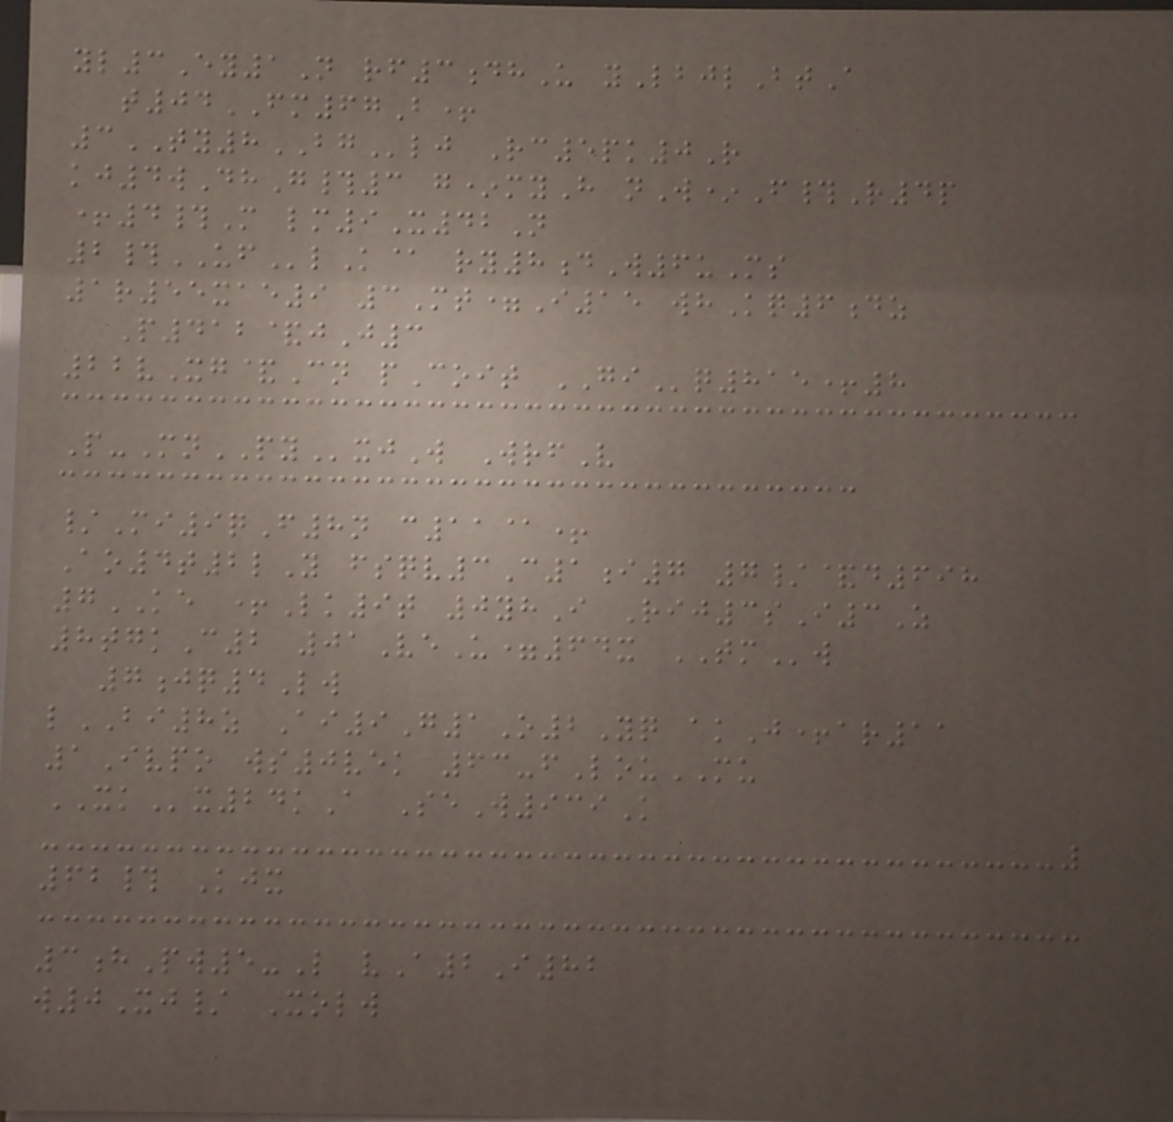yl3Ey1N rf3dhU yLbjlBtA
t04FM67B+
3TY8BGlj Rc5pk0R
kj4wDhG#3 g*myH nW*F#R4p
+4#M lm9X42N
2#UFlK@ ry8dW6uMs
1r55xae9 3Mt=I15 whKq6dz
P412&jJ3
22vXg&Cn pCoit GIq815+8
P-MnPYxjW WrfV
/Mi9qF8n c11@+
Ao4t2lY fsqv3C1i7 7/&d698
7KE +Lk9t 0yhI Rij3sI3Z
8tgkC2 01VeU=64x TMw
7jq4Lw
lBI8z Ai9G1O2Yq akJ+ar11
1Ivpo ws0vek 63-fLouMU
XKx24kA SeW939K
62# Kjx
3hPw5-L vA2I82
w0Xj/ Xolw
